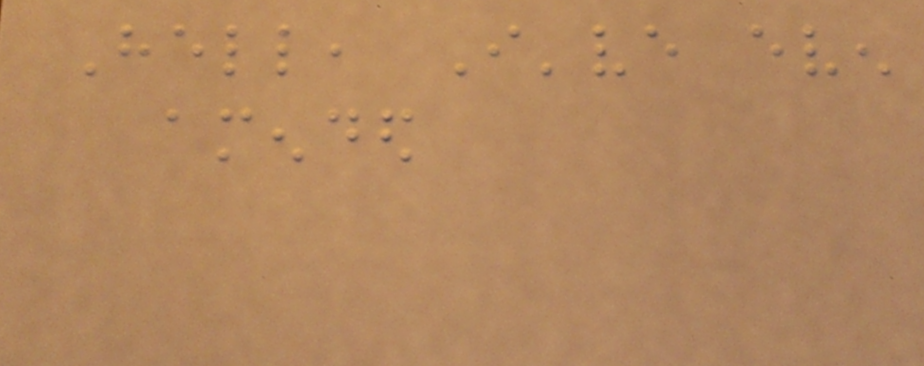Hell, I've even
amended
